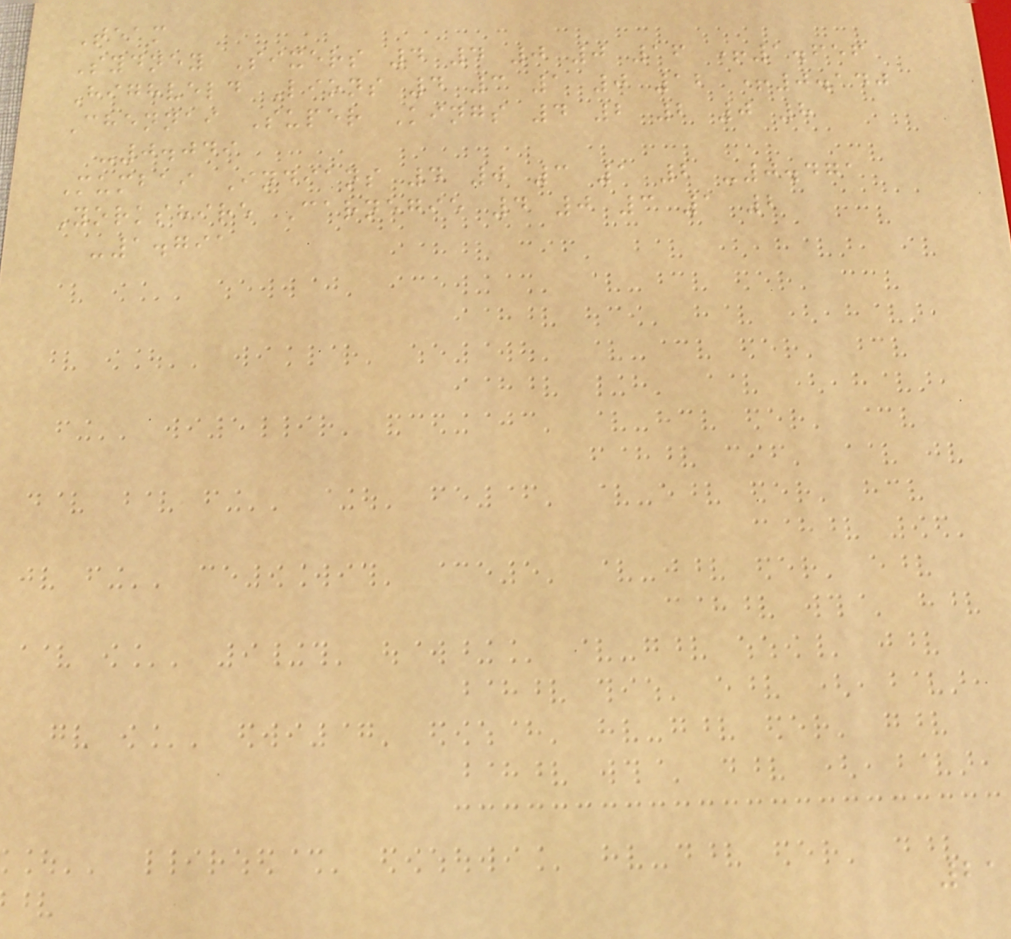Team
Sydney Sixers 4 4 0 0 16 +1.656
Highveld Lions 4 3 1 0 12 +0.140
Chennai Super Kings 4 2 2 0 8
-0.049
Mumbai Indians 4 0 3 1 2 -0.471
Yorkshire Carnegie 4 0 3 1 2
-1.791
21
